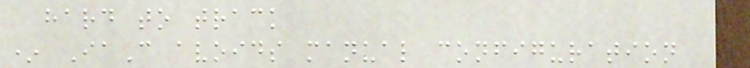hard to track
* IaC avoids manual configuration
